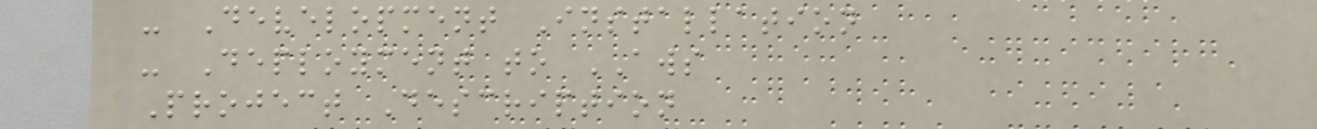- Development Installation
- Deployment to AWS
Project Description
